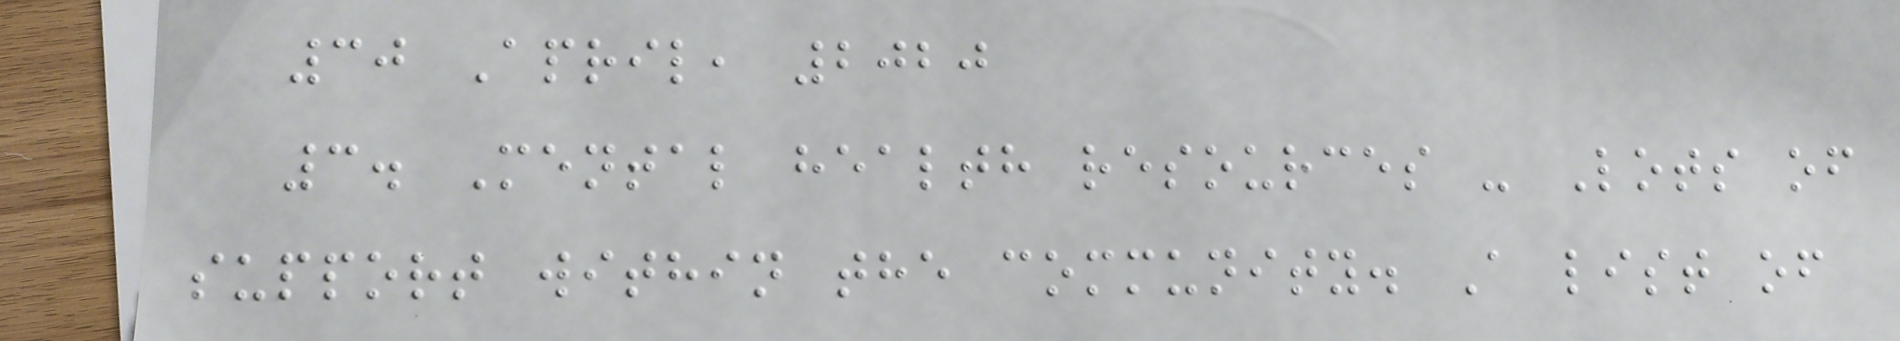30 April, 2020
3. Mental health resources - Lots of
support within the community. A list of
